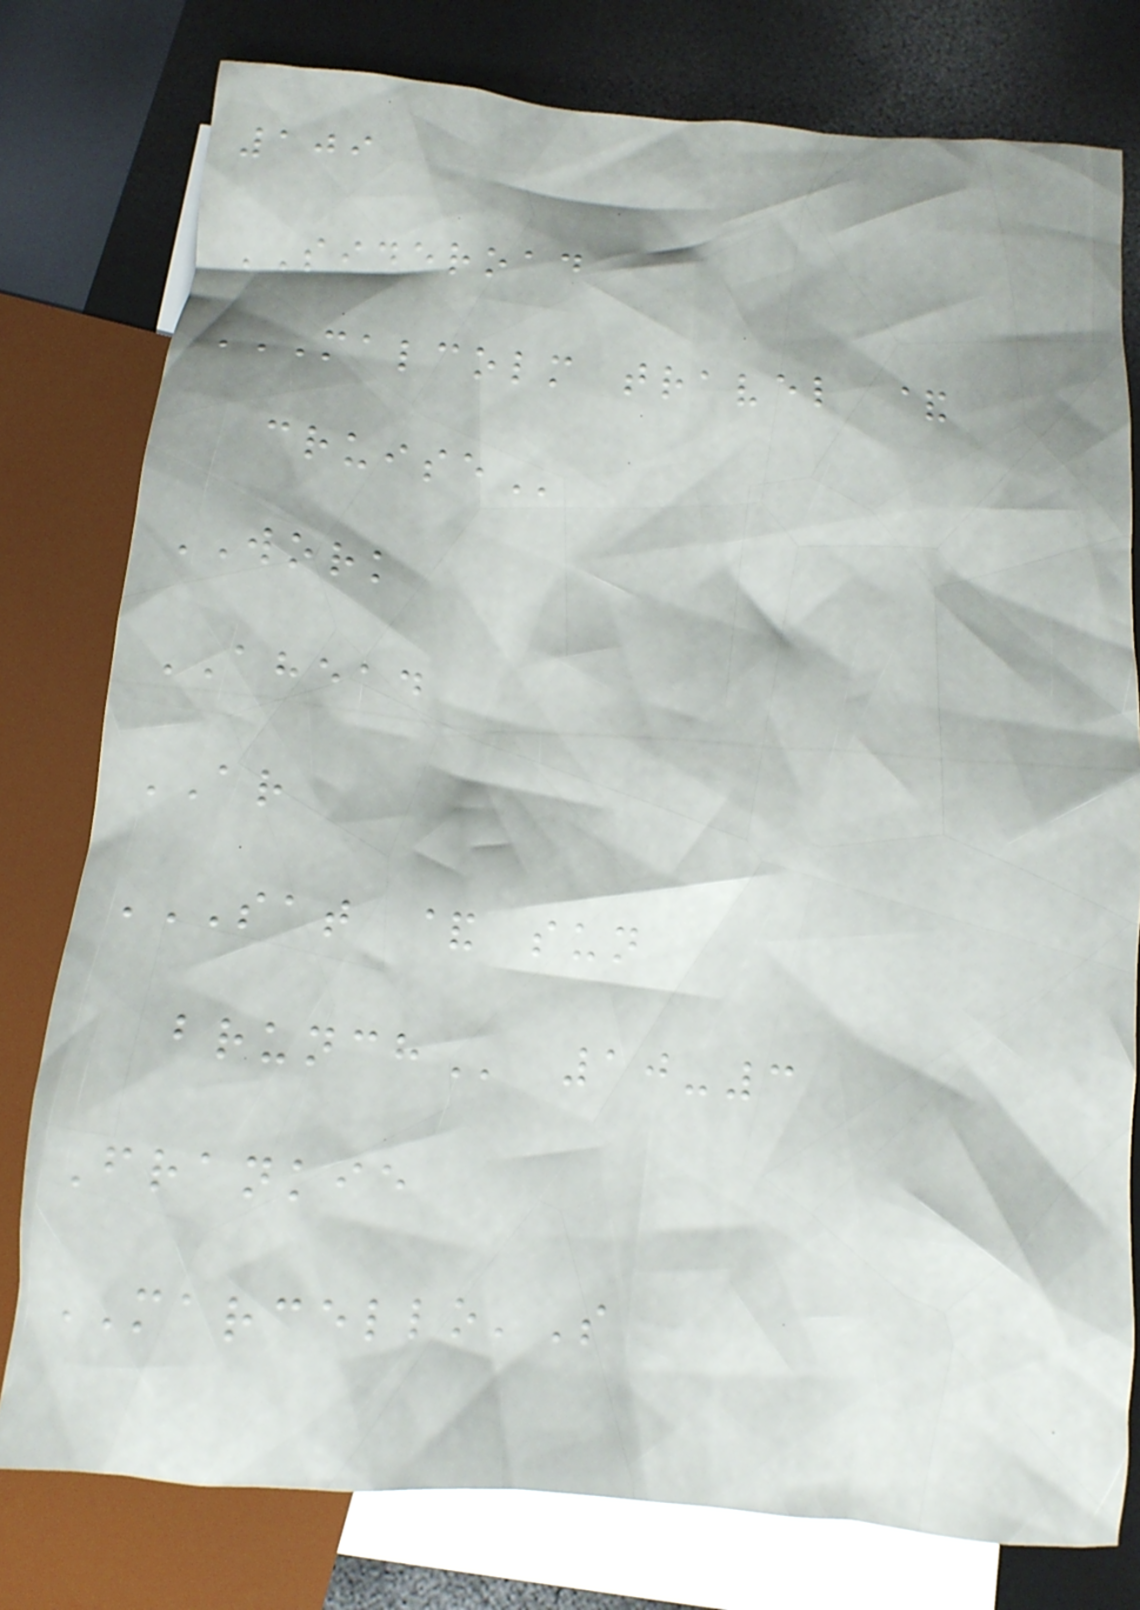109
SIDEROAD
MALCOLM TRAVEL &
CRUISE
WORK
AHEAD
AR
SAT & SUN
BRUNCH 10-3
Frankie
MARCELLO'S
